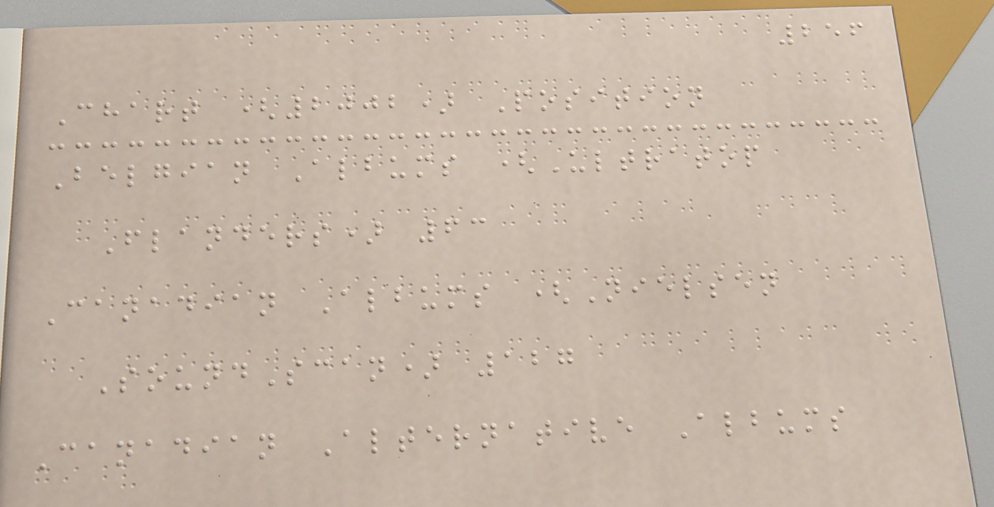256
Chart (2002) Position
Belgian Albums (Ultratop
Flanders) 63
Canadian Albums (Nielsen
SoundScan) 127
Canadian Alternative Albums
